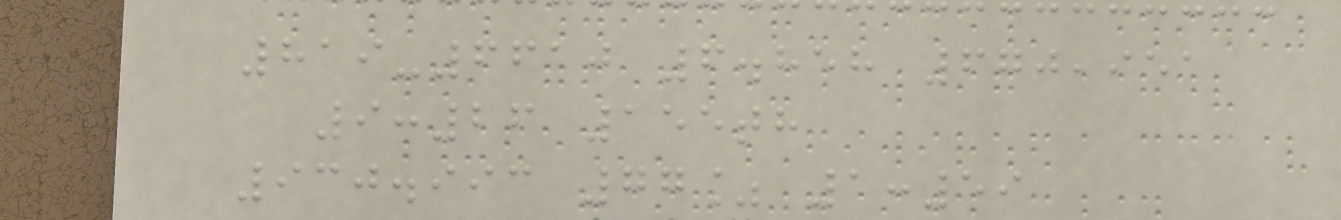819-6610 6.858 670,951
9:26 155th
930.993 77% 1:59
